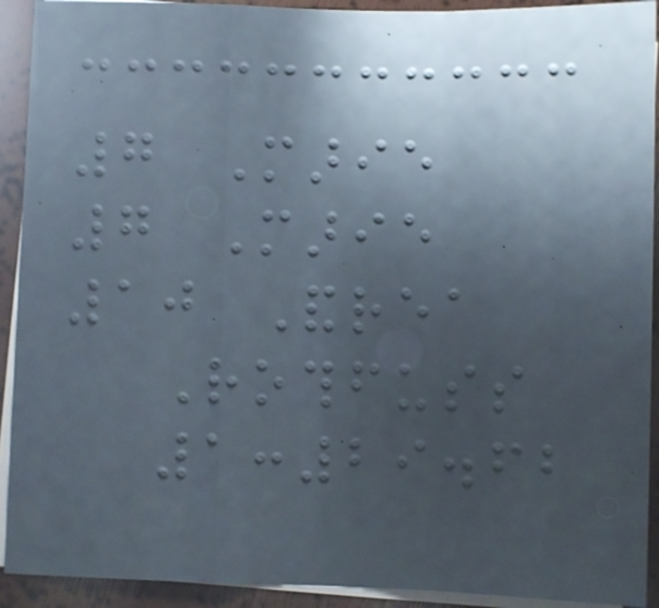7 Marie
7 Marie
10 Andrea
Rothfuss
1:29.62
